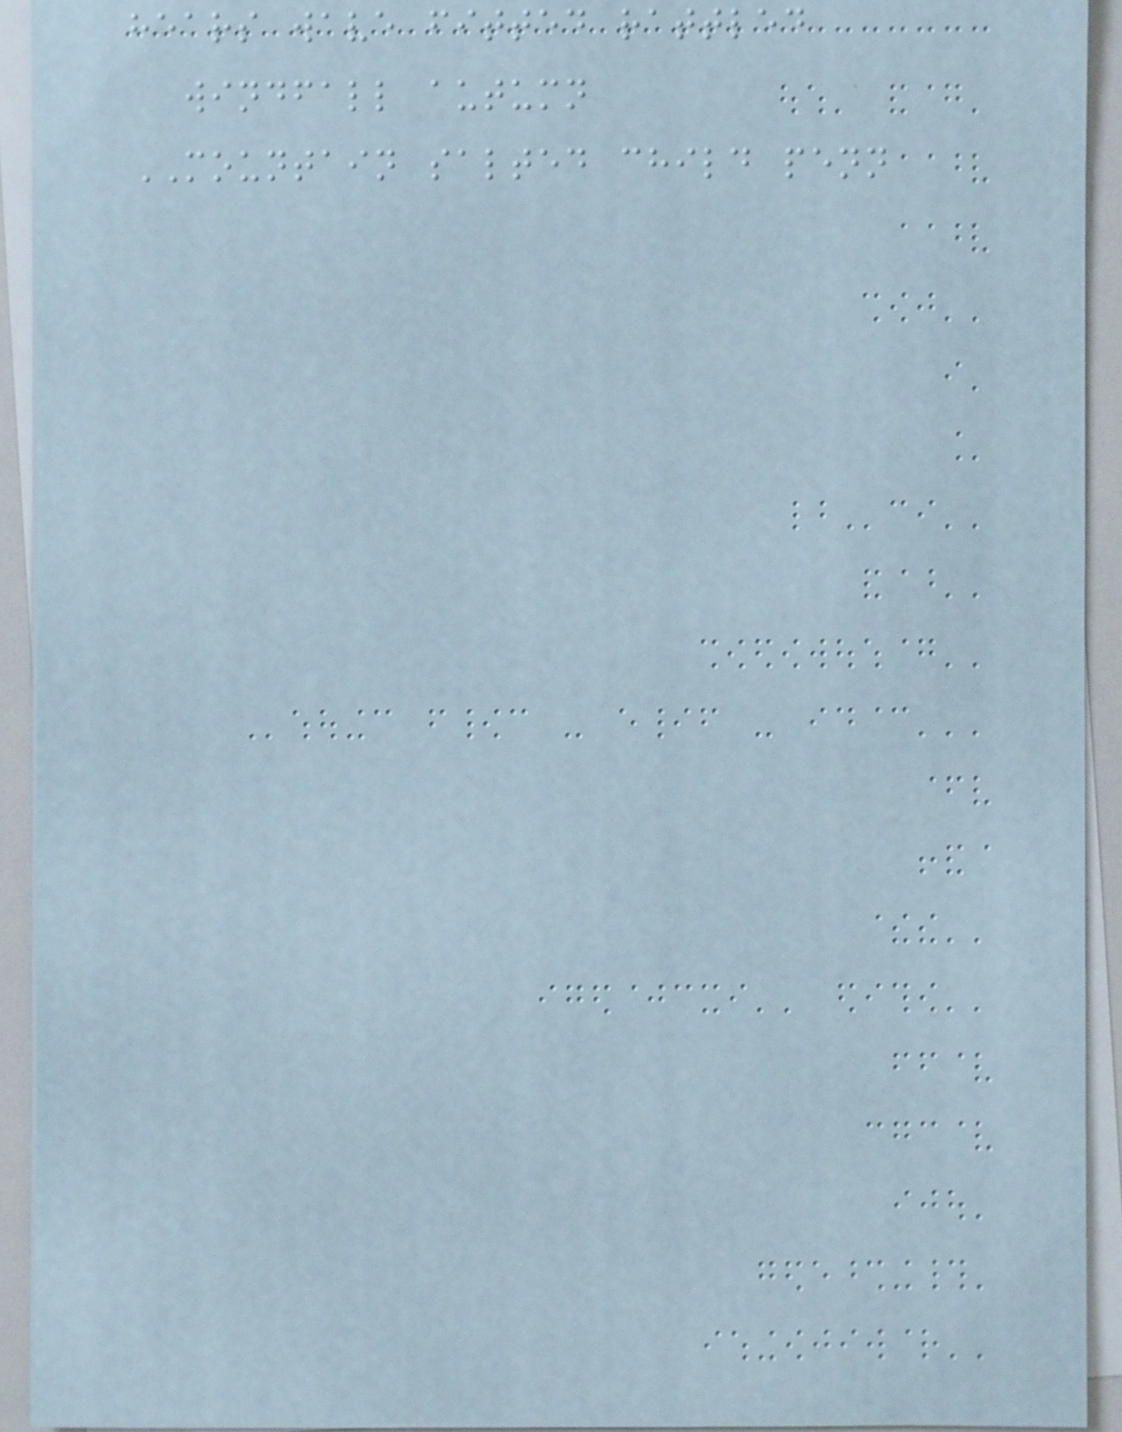hears wave fitted rattled
windfall autumn
MOUNTAIN salted child penn
